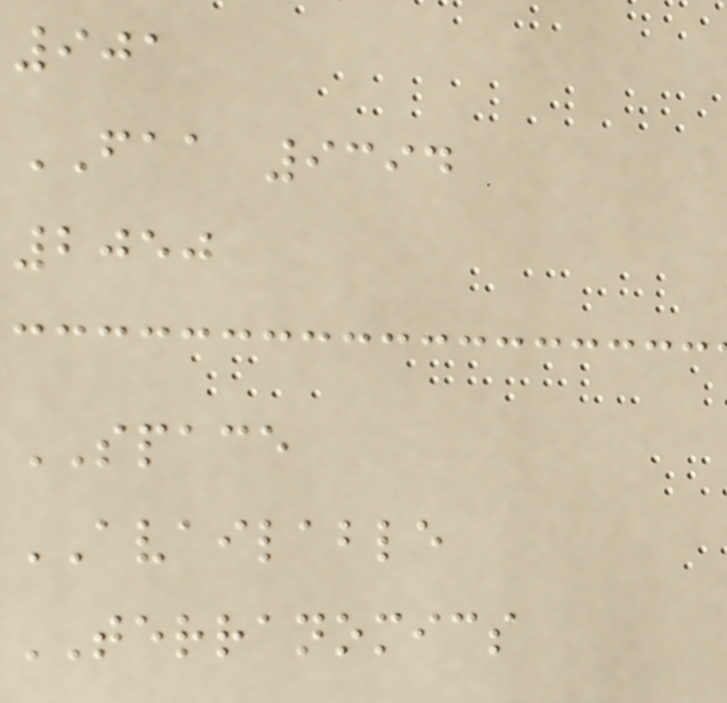901
FAA 9394
2050
SPACE
AVAILABLE
TERRANOMICS
